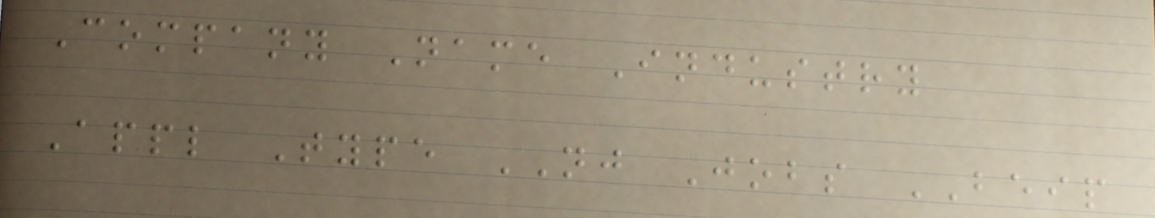Company Name Industry
Appl Type NJ Jobs BEIP
